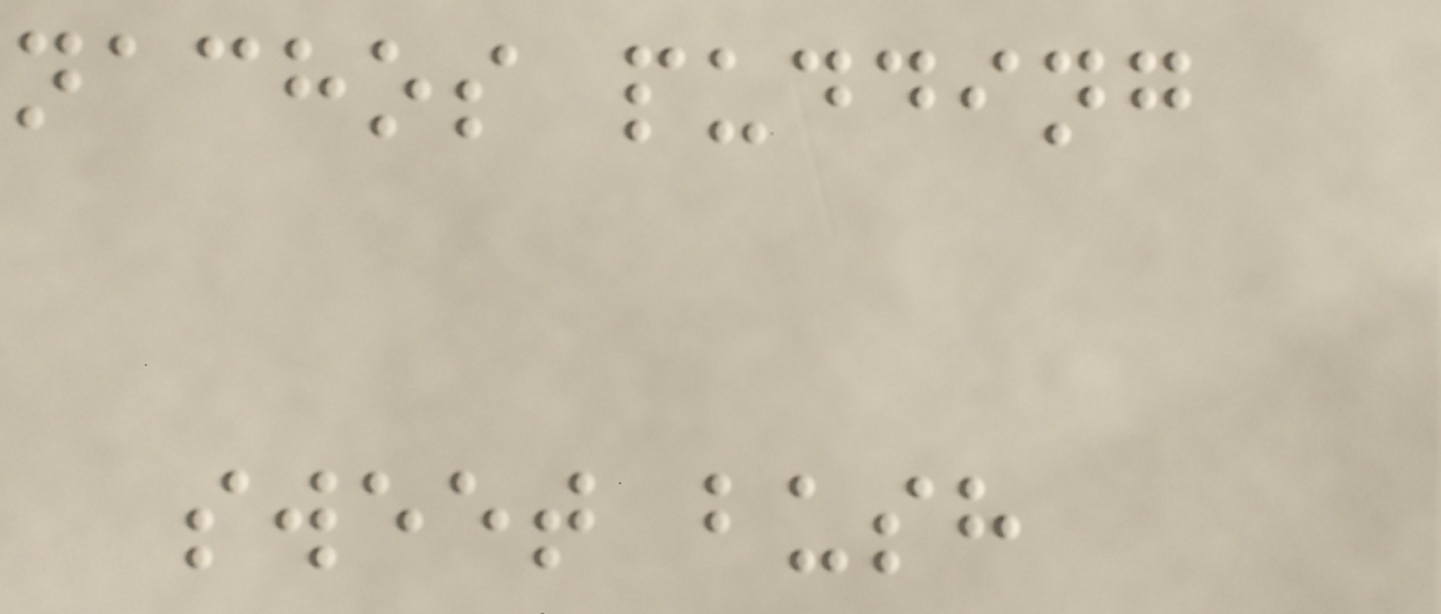nachos pudding
sweet bush
